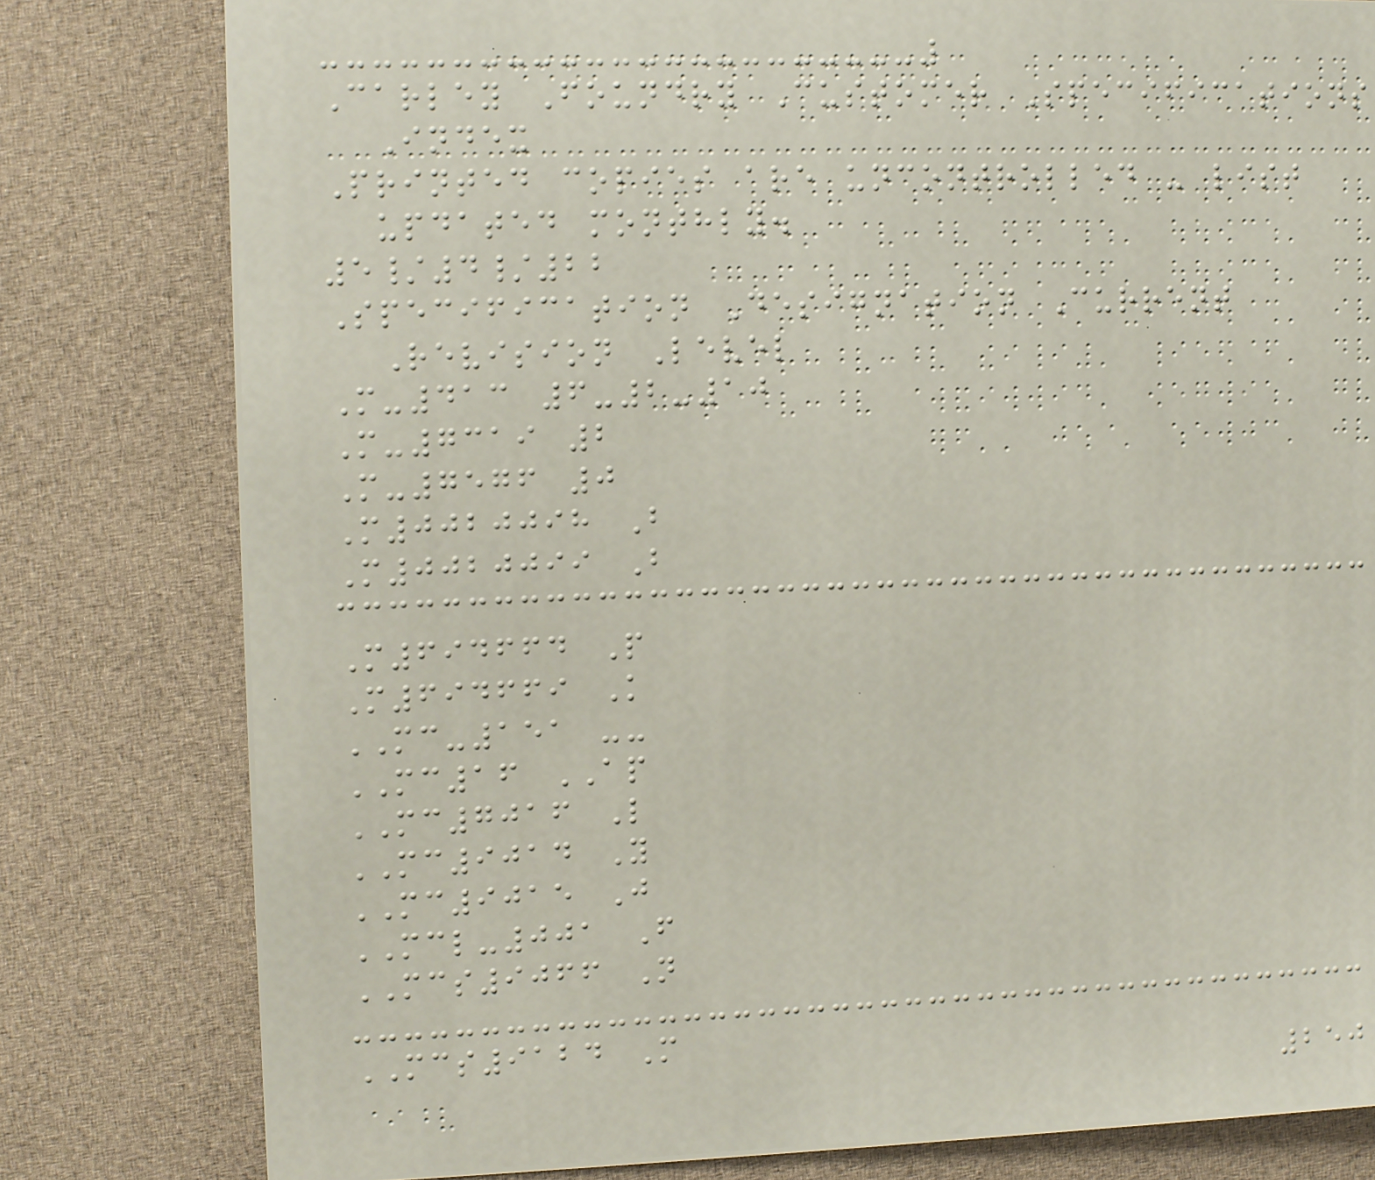Carley Foundry Customer Specifications
Index
Printed copies are uncontrolled - list
updated monthly.
5/4/22
Specification Designation Current
Revision Level
M-413 6-2-10
M-7319 2
M-7576 0
M0020098 B
M0020099 B
M694664 P
M694669 K
MC-151 --
MC16 AP
MC7016 L
MC9014 Y
MC9015 J
MCL-001 F
MCS9066 N
MCS9124 M
250
